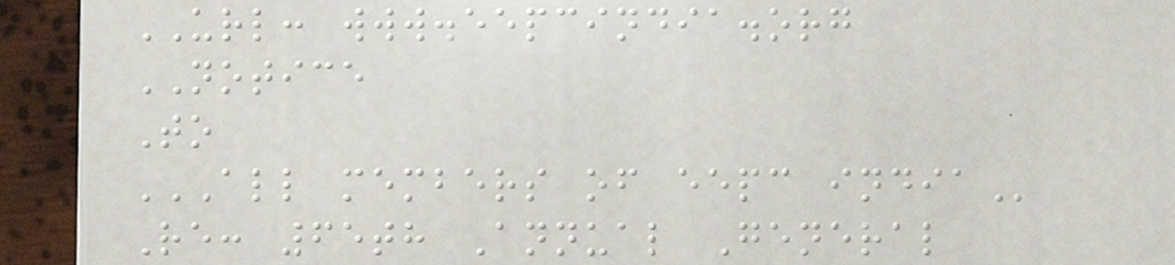URL: www.eepcindia.org
NOTICE
To
ALL MEMBERS OF EEPC INDIA
Re: 65th Annual General
